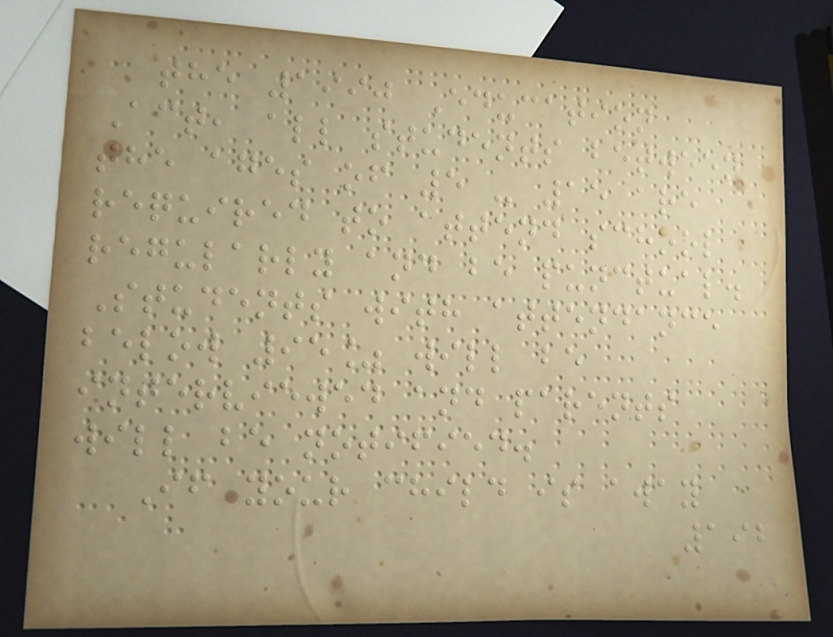the 1990 Education
Act, all students between
the ages of 5 - 15 are
required to attend school
regularly and be punctual.
Students with attendance
below 95% will be
interviewed and parents
will be notified.
If your child is away
192
